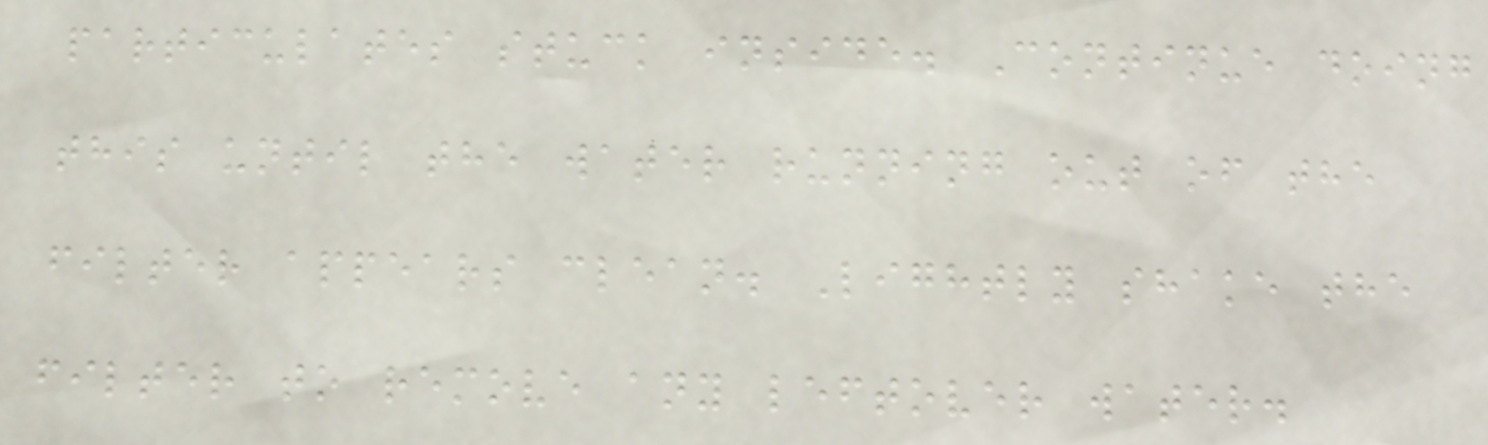particulates stuck inside. Continue doing
this until the water running out of the
filter appears clean. Lightly shake the
filter to remove any leftover water.
